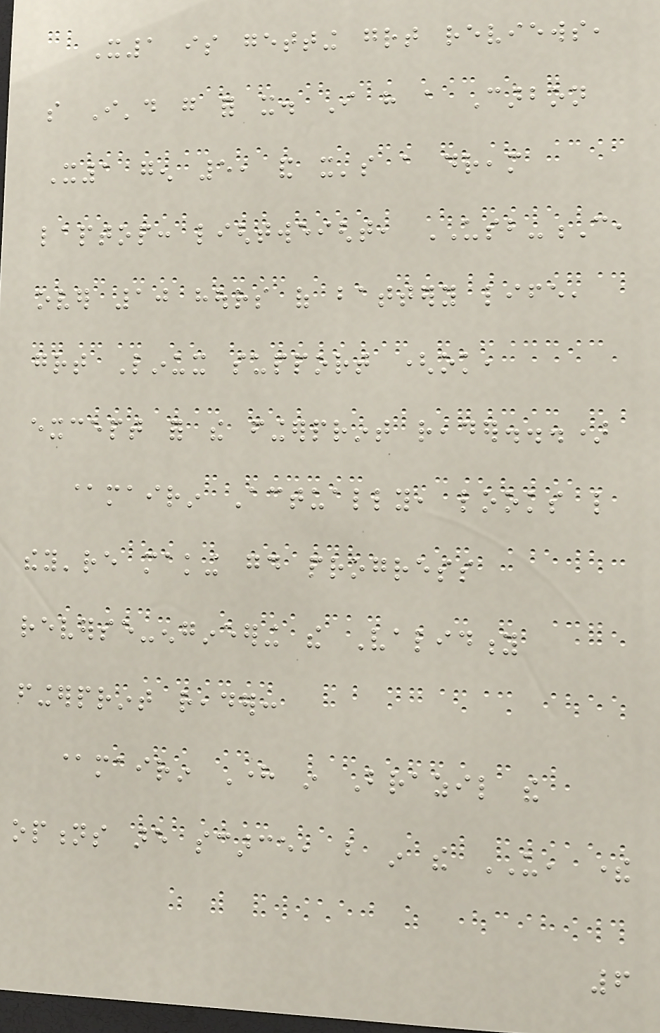X1 is getting great reviews,
so I'd go for it. I have a Carbon
X1 gen 5, and it's a dream
laptop: lightweight, USB-C,
over 10 hours of battery life,
great Linux support (ok,
except for the fingerprint reader...)
@mairin Actually, looks like
they're making good progress
reverse-engineering the Validity
fingerprint reader:
@mairin Here in Brazil the
options are scarce, but in the US, there
6
